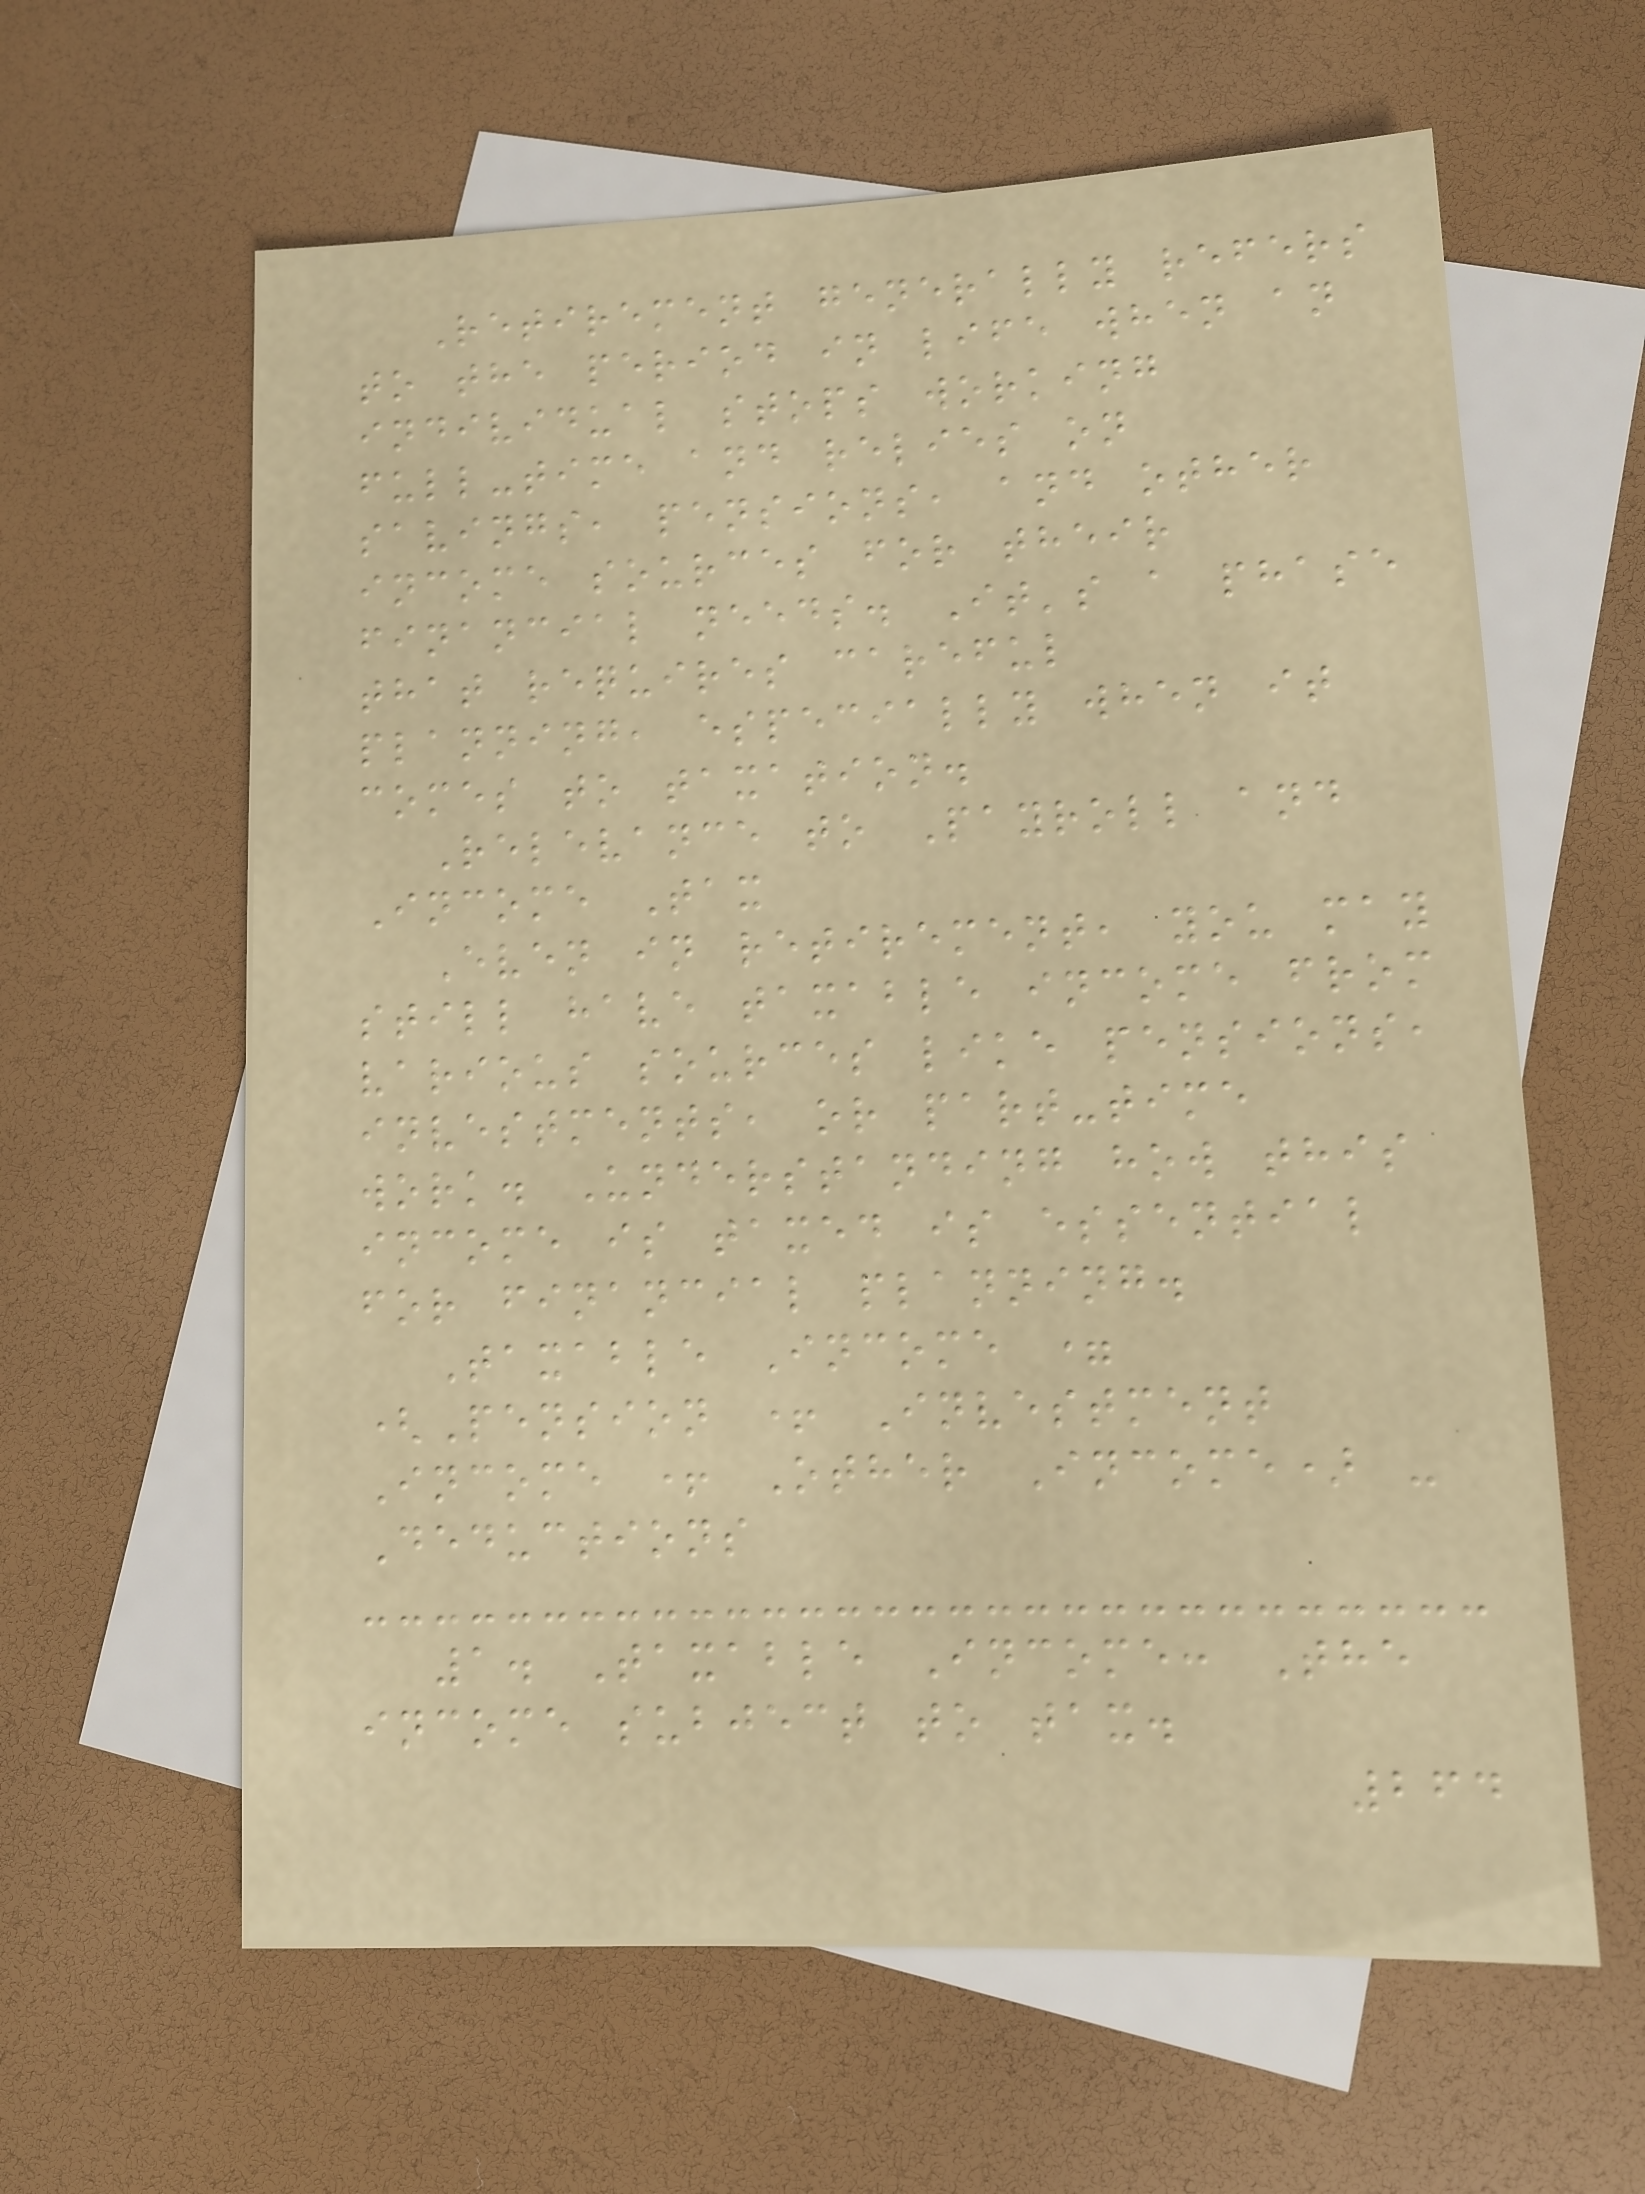Retirement generally refers
to the period in life when an
individual stops working
full-time and relies on
savings, pensions, and other
income sources for their
financial needs. It's a phase
that requires careful
planning, especially when it
comes to taxation.
Relevance to Payroll and
Income Tax
Even in retirement, you may
still have taxable income from
various sources like pensions,
investments, or part-time
work. Understanding how this
income is taxed is essential
for financial planning.
Taxable Income =
(Pension + Investment
Income + Other Income) -
Deductions
1. Taxable Income: The
income subject to tax.
264
